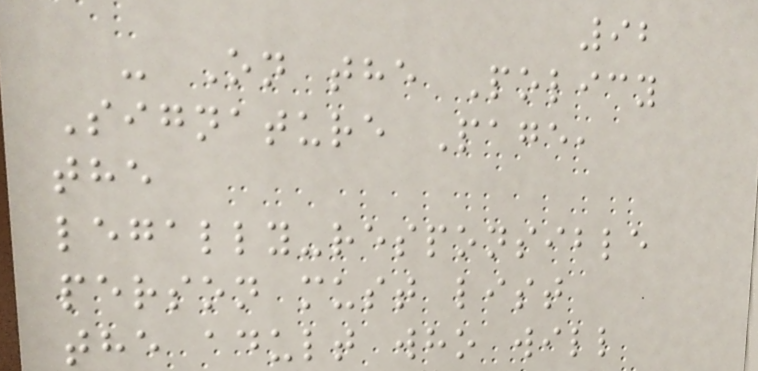92
- On the Policy
Signature Page,
the
legally-responsible
person must list
the adult who will
